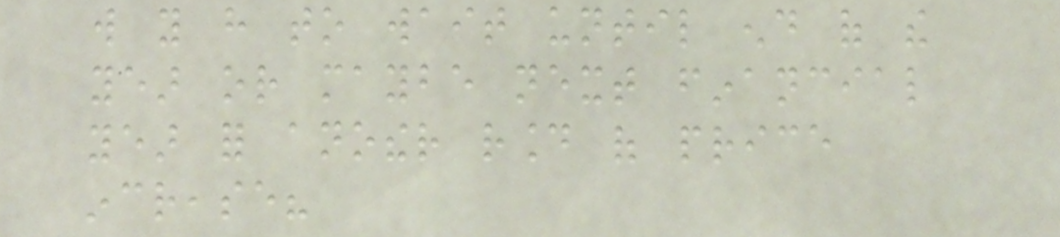will you have to wait until end of the
year or maybe next financial
year for another round of price
increase?
